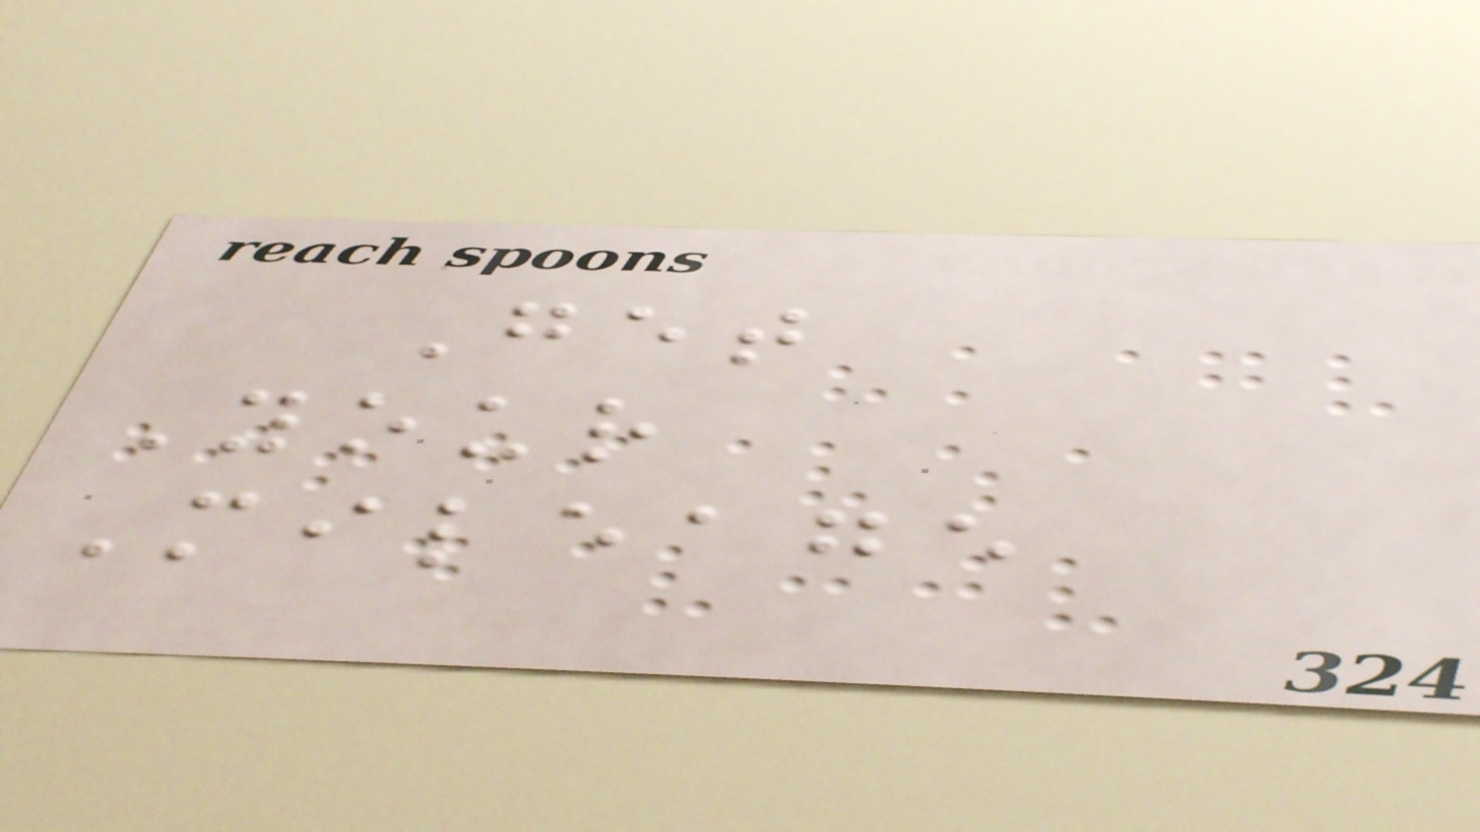Get
Your
Mileage
